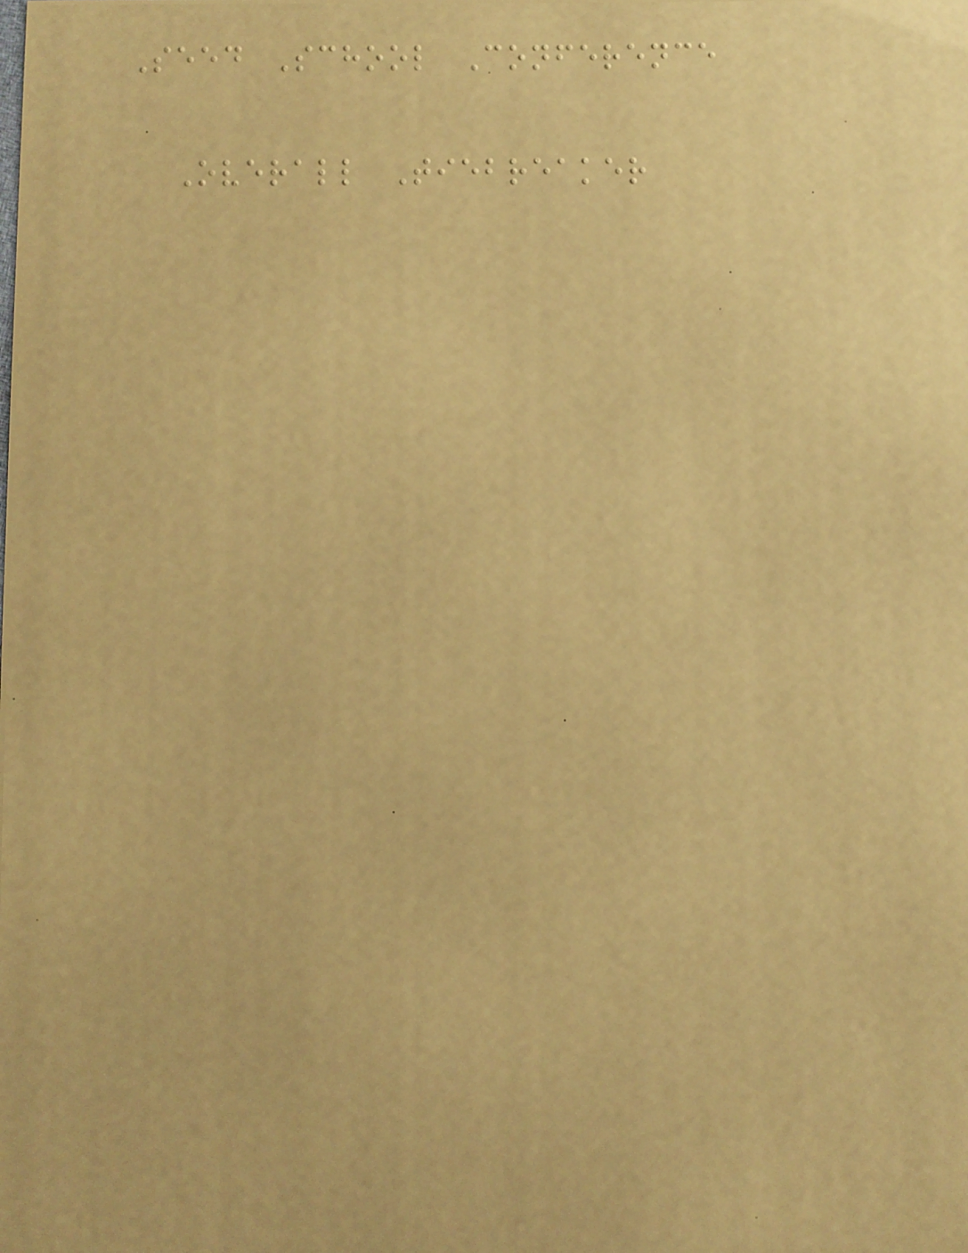Seed School Conference
Overall Tiebreaker
